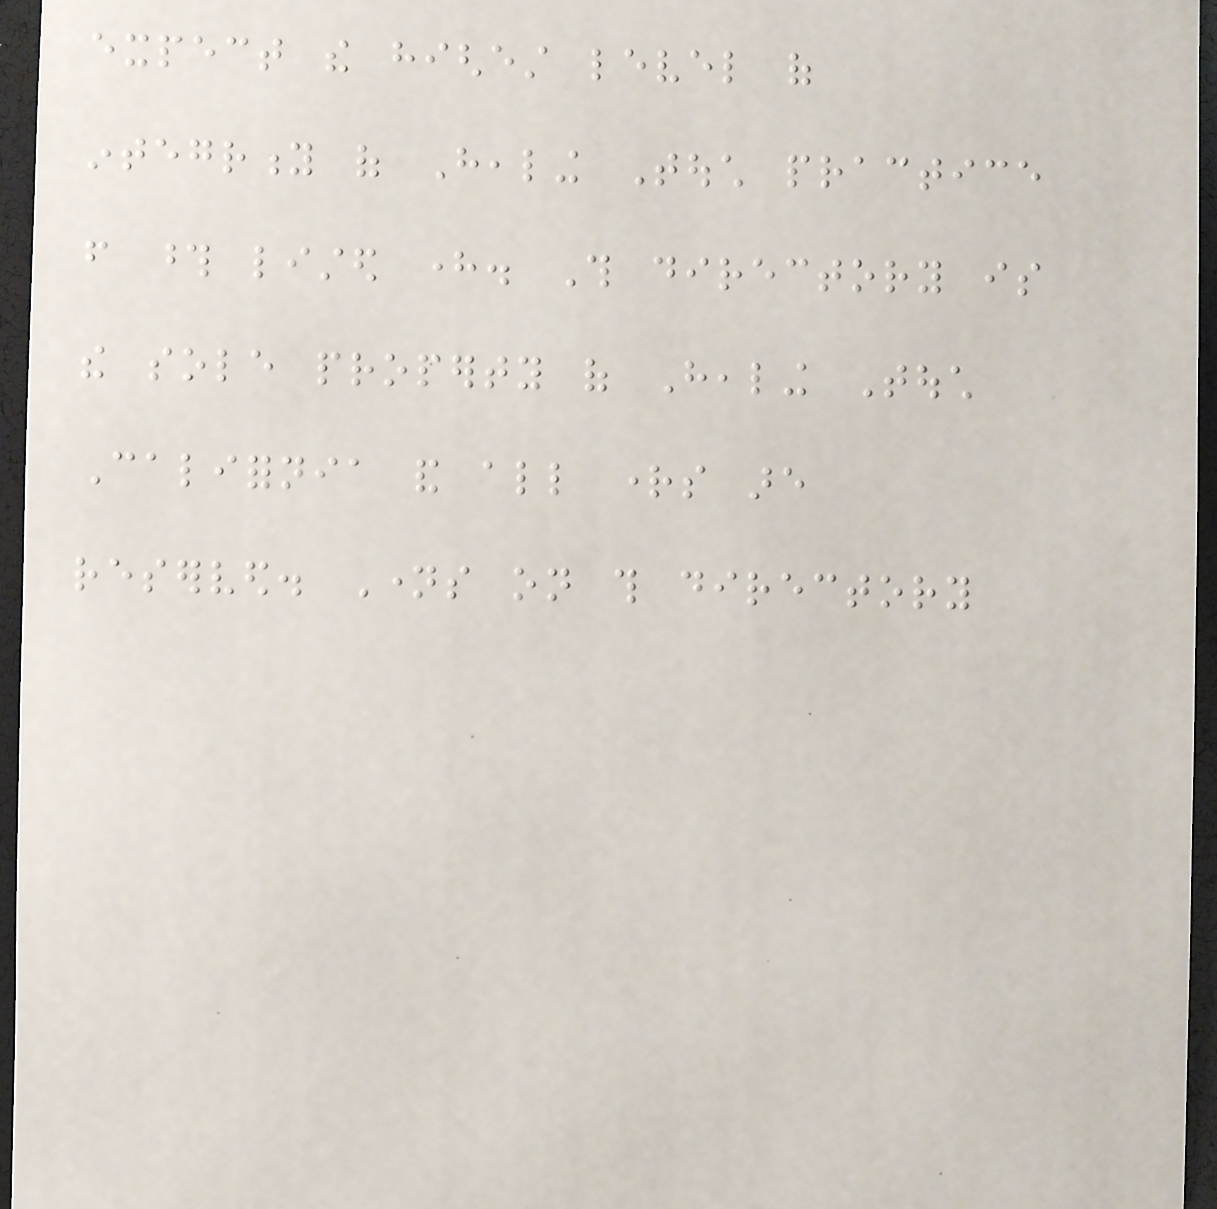expect the highest level of
integrity of Healing Touch practice
from those listed here. This directory is
the sole property of Healing Touch
California and all rights are
reserved. Names on this directory
